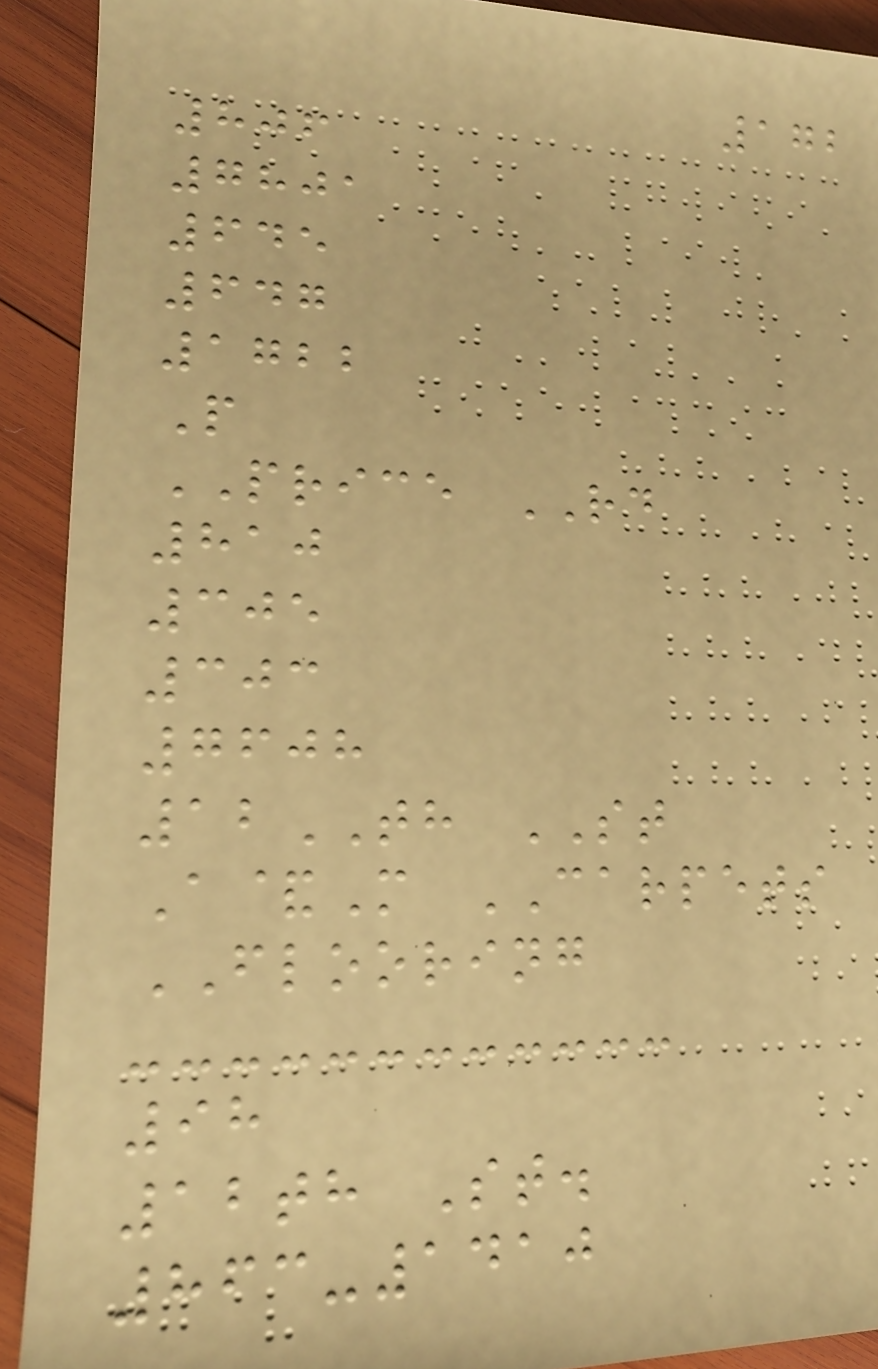172
806
7801
645
647
1722
P
PRICE RD
810
305
303
7608
12TH ST
A&M CARPETS
FLOORING
98
12th St.
863-1410
